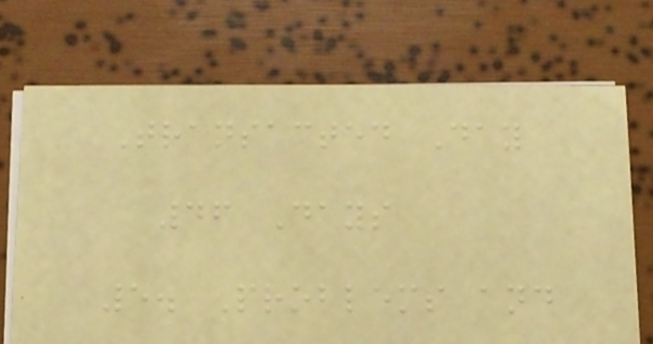Transacted Day
46 Days
5. Problems and
